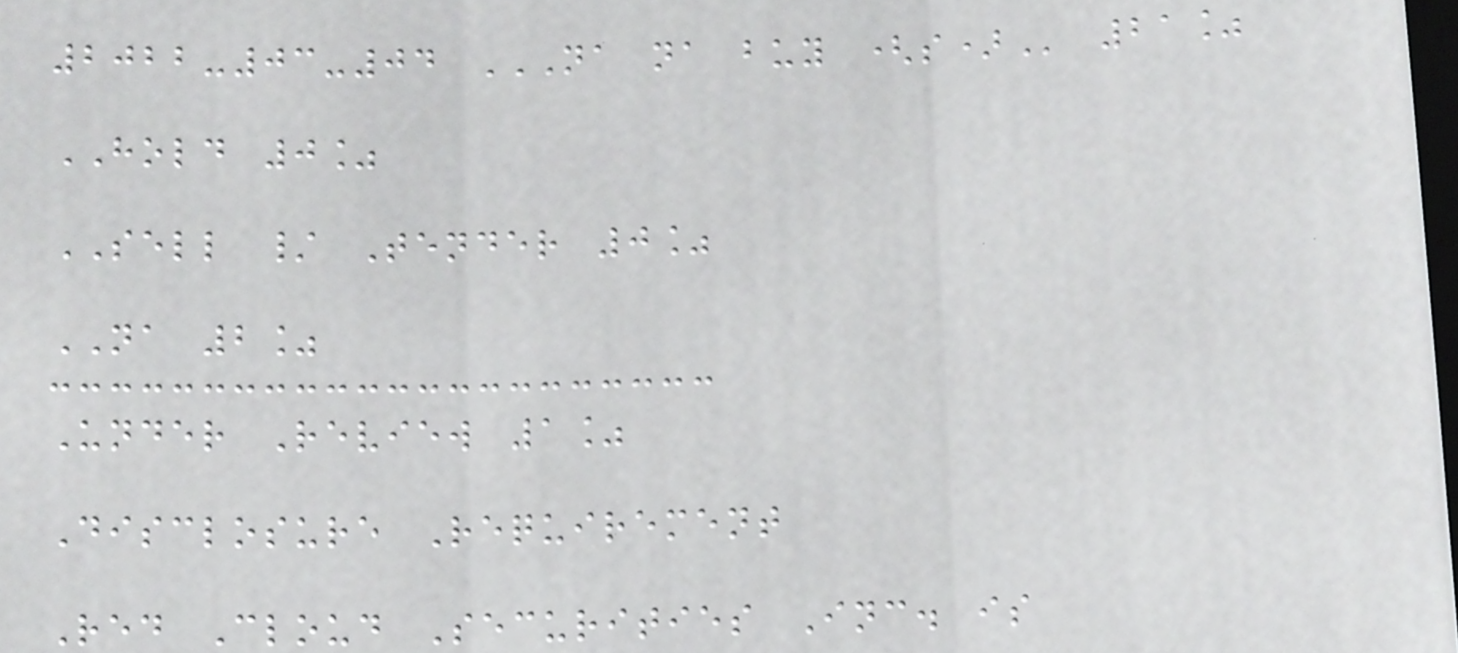2022-03-04 NA NA BUY (S) 21%
HOLD 0%
SELL / Tender 0%
NA 2%
Under Review 1%
Disclosure Requirement
Red Cloud Securities Inc. is
